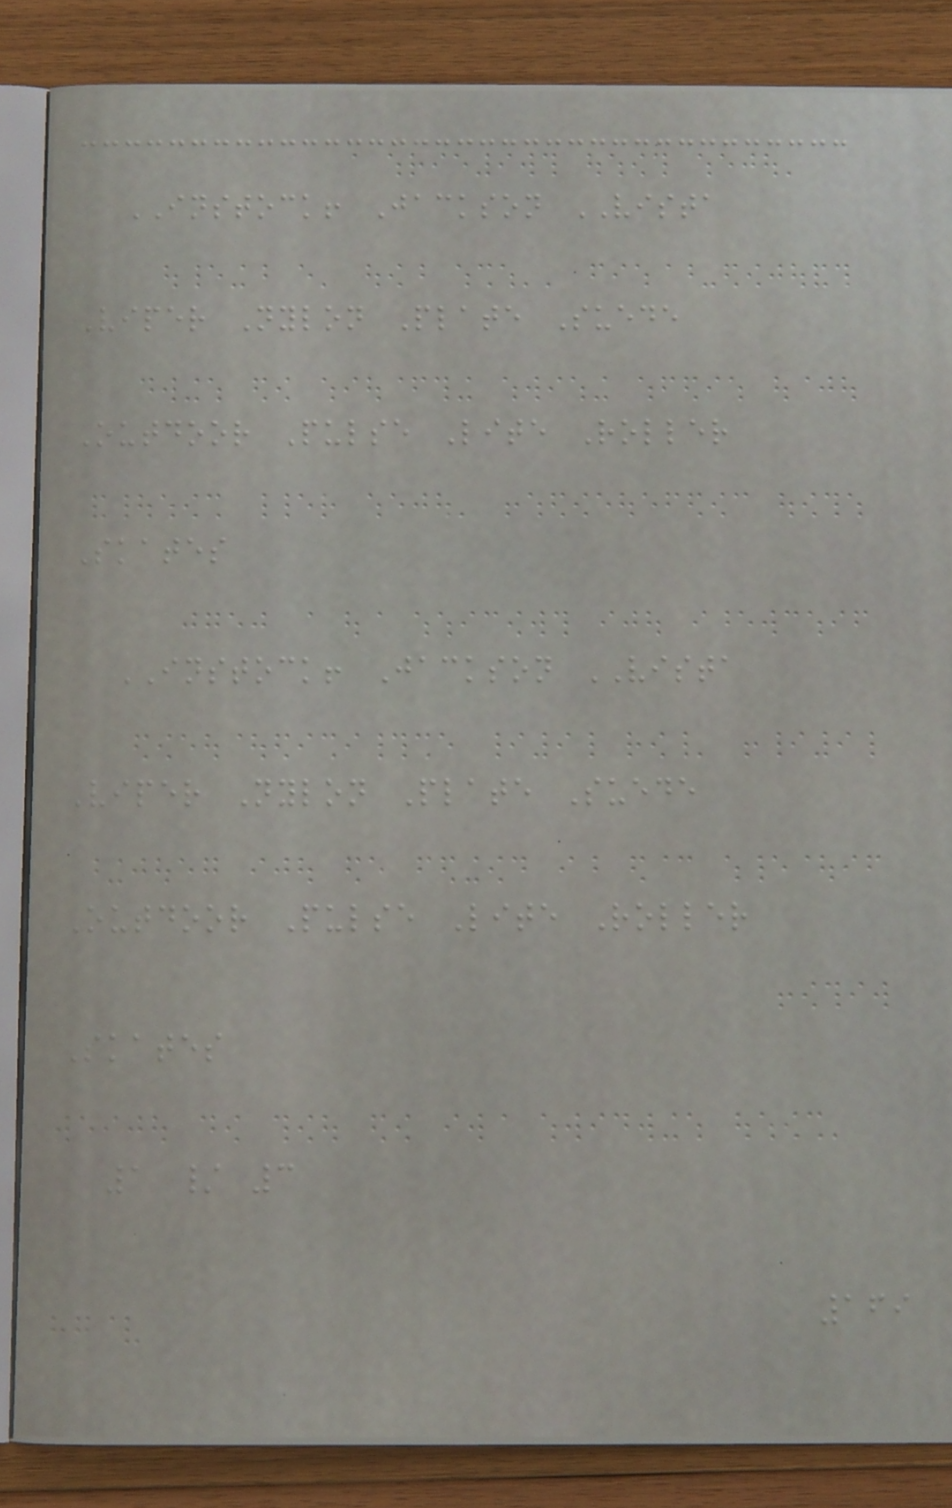INSTOCK! Jackson VISTA
Viper Nylon Plate Suede
Outdoor Pulse Lite Roller
Skates
INSTOCK! Jackson VISTA
Viper Nylon Plate Suede
Outdoor Pulse Lite Roller
Skates
1 / 3
169
